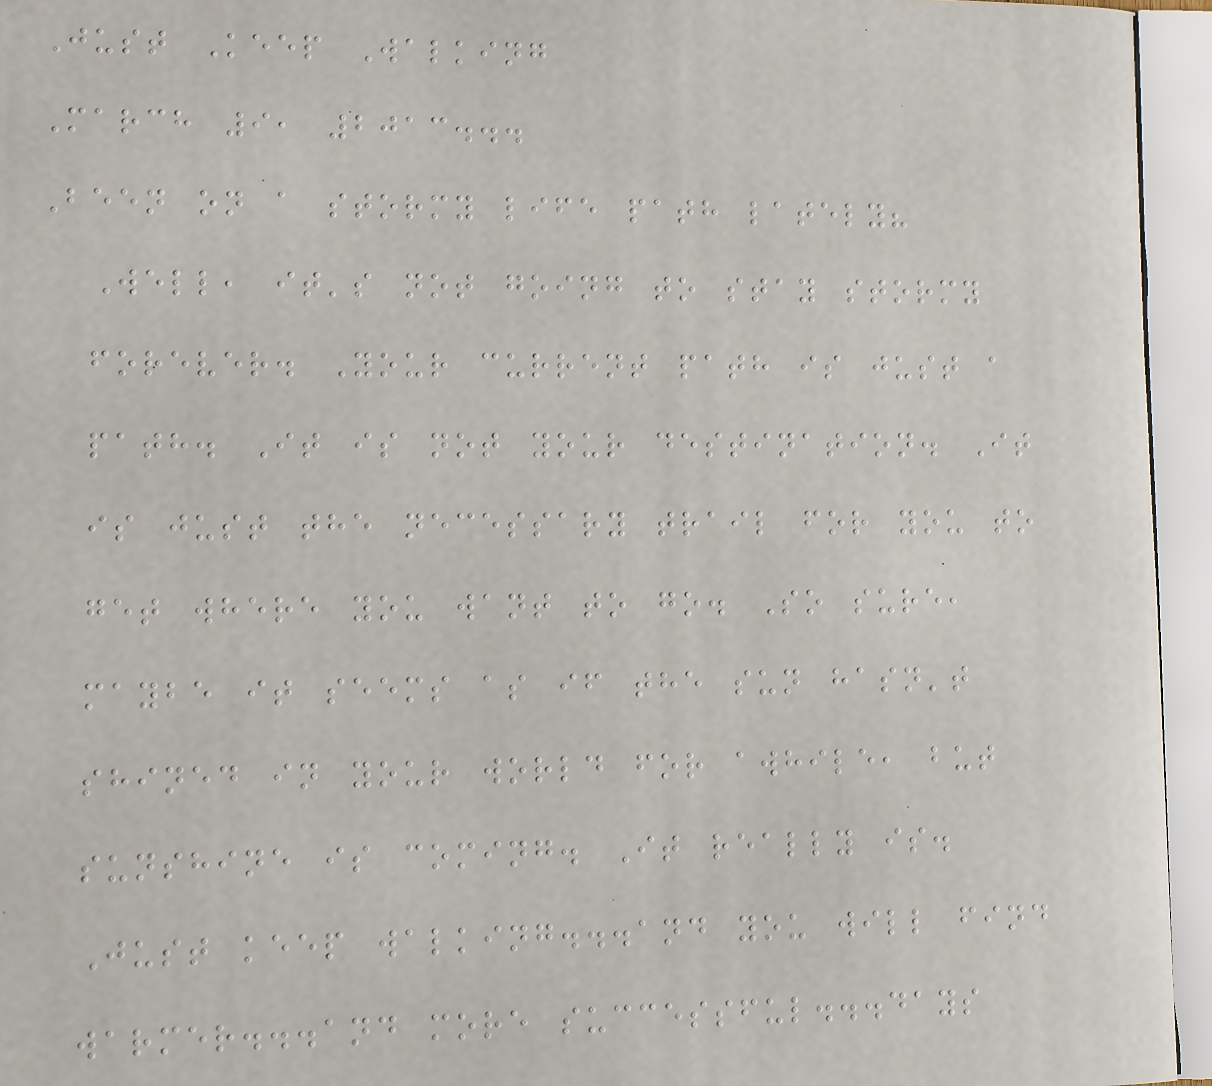Just Keep Walking
March 9, 2013...
Been on a stormy life path lately?
Well, it's not going to stay stormy
forever. Your current path is just a
path. It is not your destination. It
is just the necessary trail for you to
get where you want to go. So sure,
maybe it seems as if the sun hasn't
shined in your world for awhile, but
sunshine is coming. It really is.
Just keep walking...and you will find
warmer...and more successful...days
